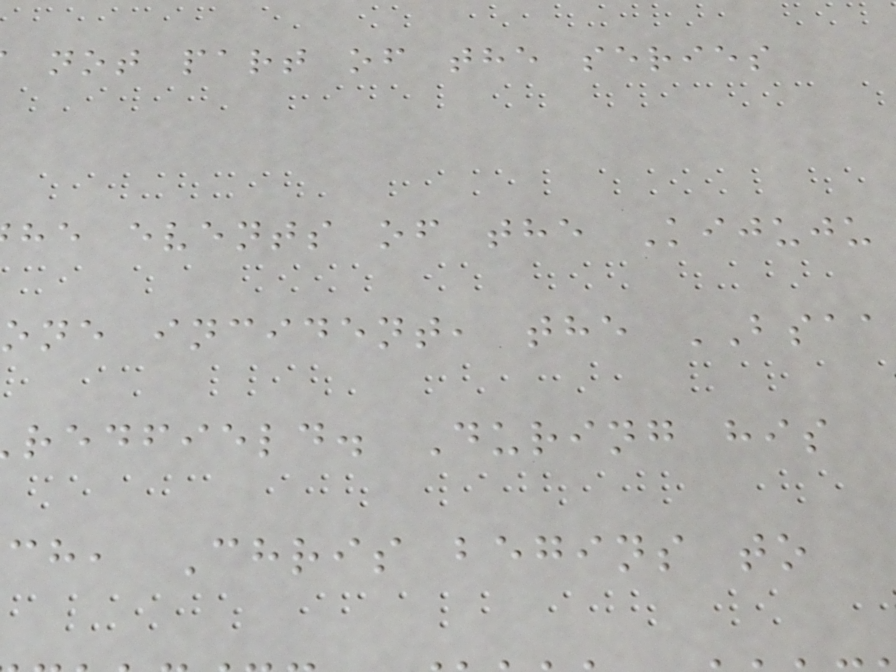not part of the series
he events of the Kijuju
one incident, the BSAA
redfield. During his
ch, Chris begins to
